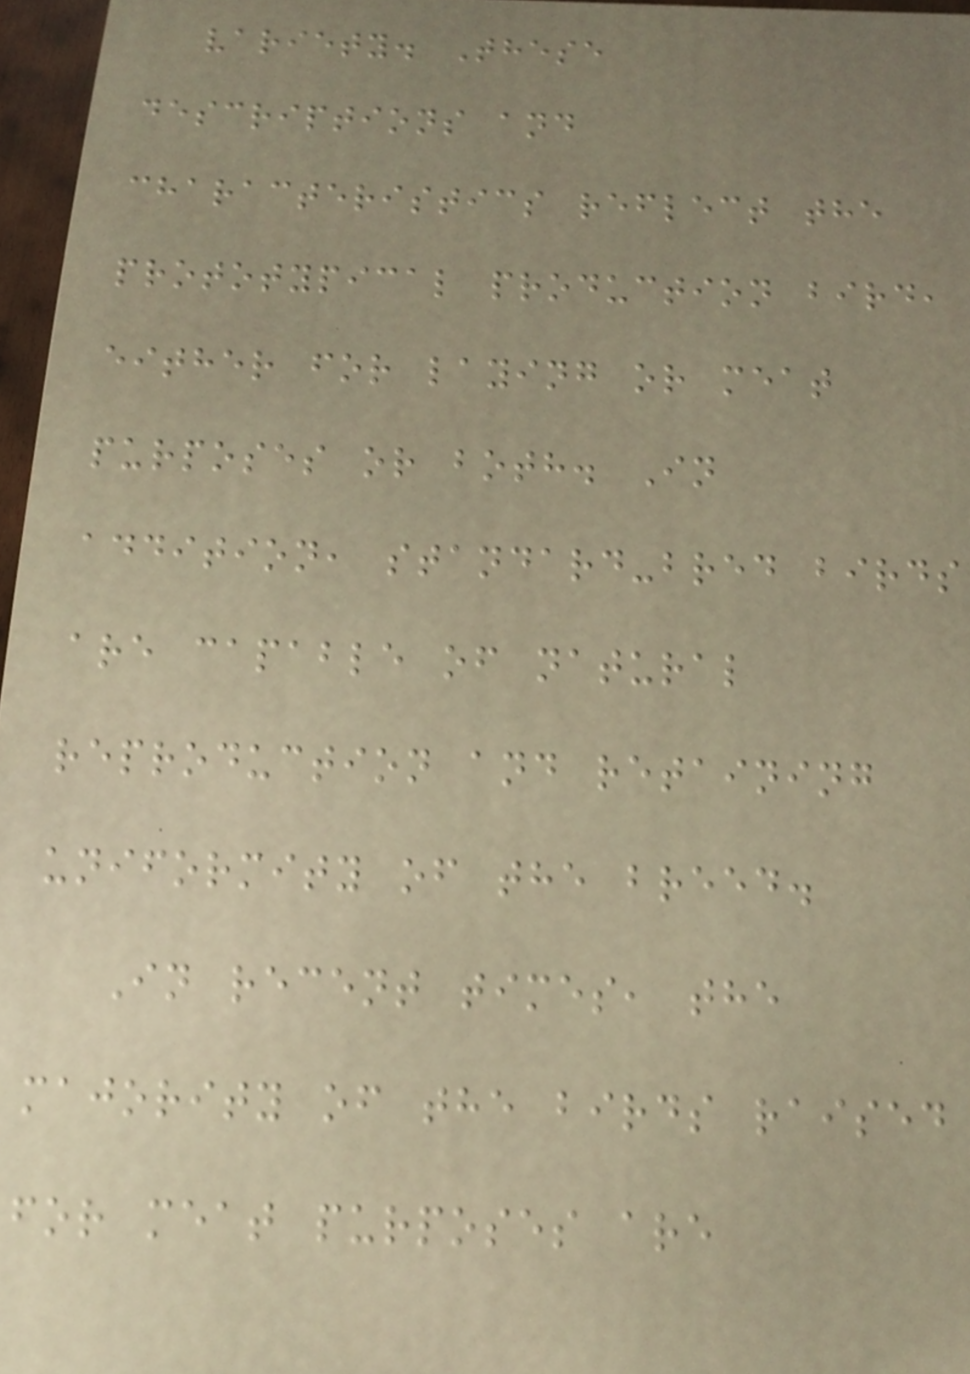variety. These
descriptions and
characteristics reflect the
prototypical production bird,
either for laying or meat
purposes or both. In
addition, standard-bred birds
are capable of natural
reproduction and retaining
uniformity of the breed.
In recent times, the
majority of the birds raised
for meat purposes are
